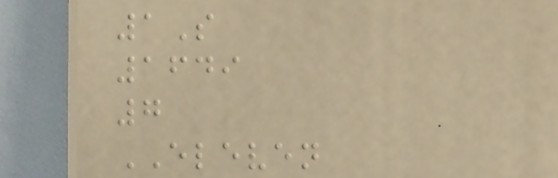1S
1649
7
ELEVEN
